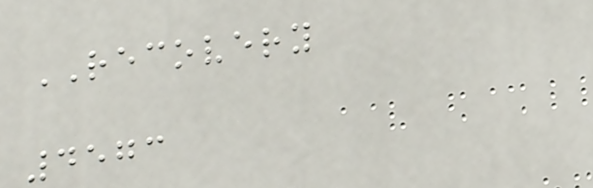RECOVERY
4573
